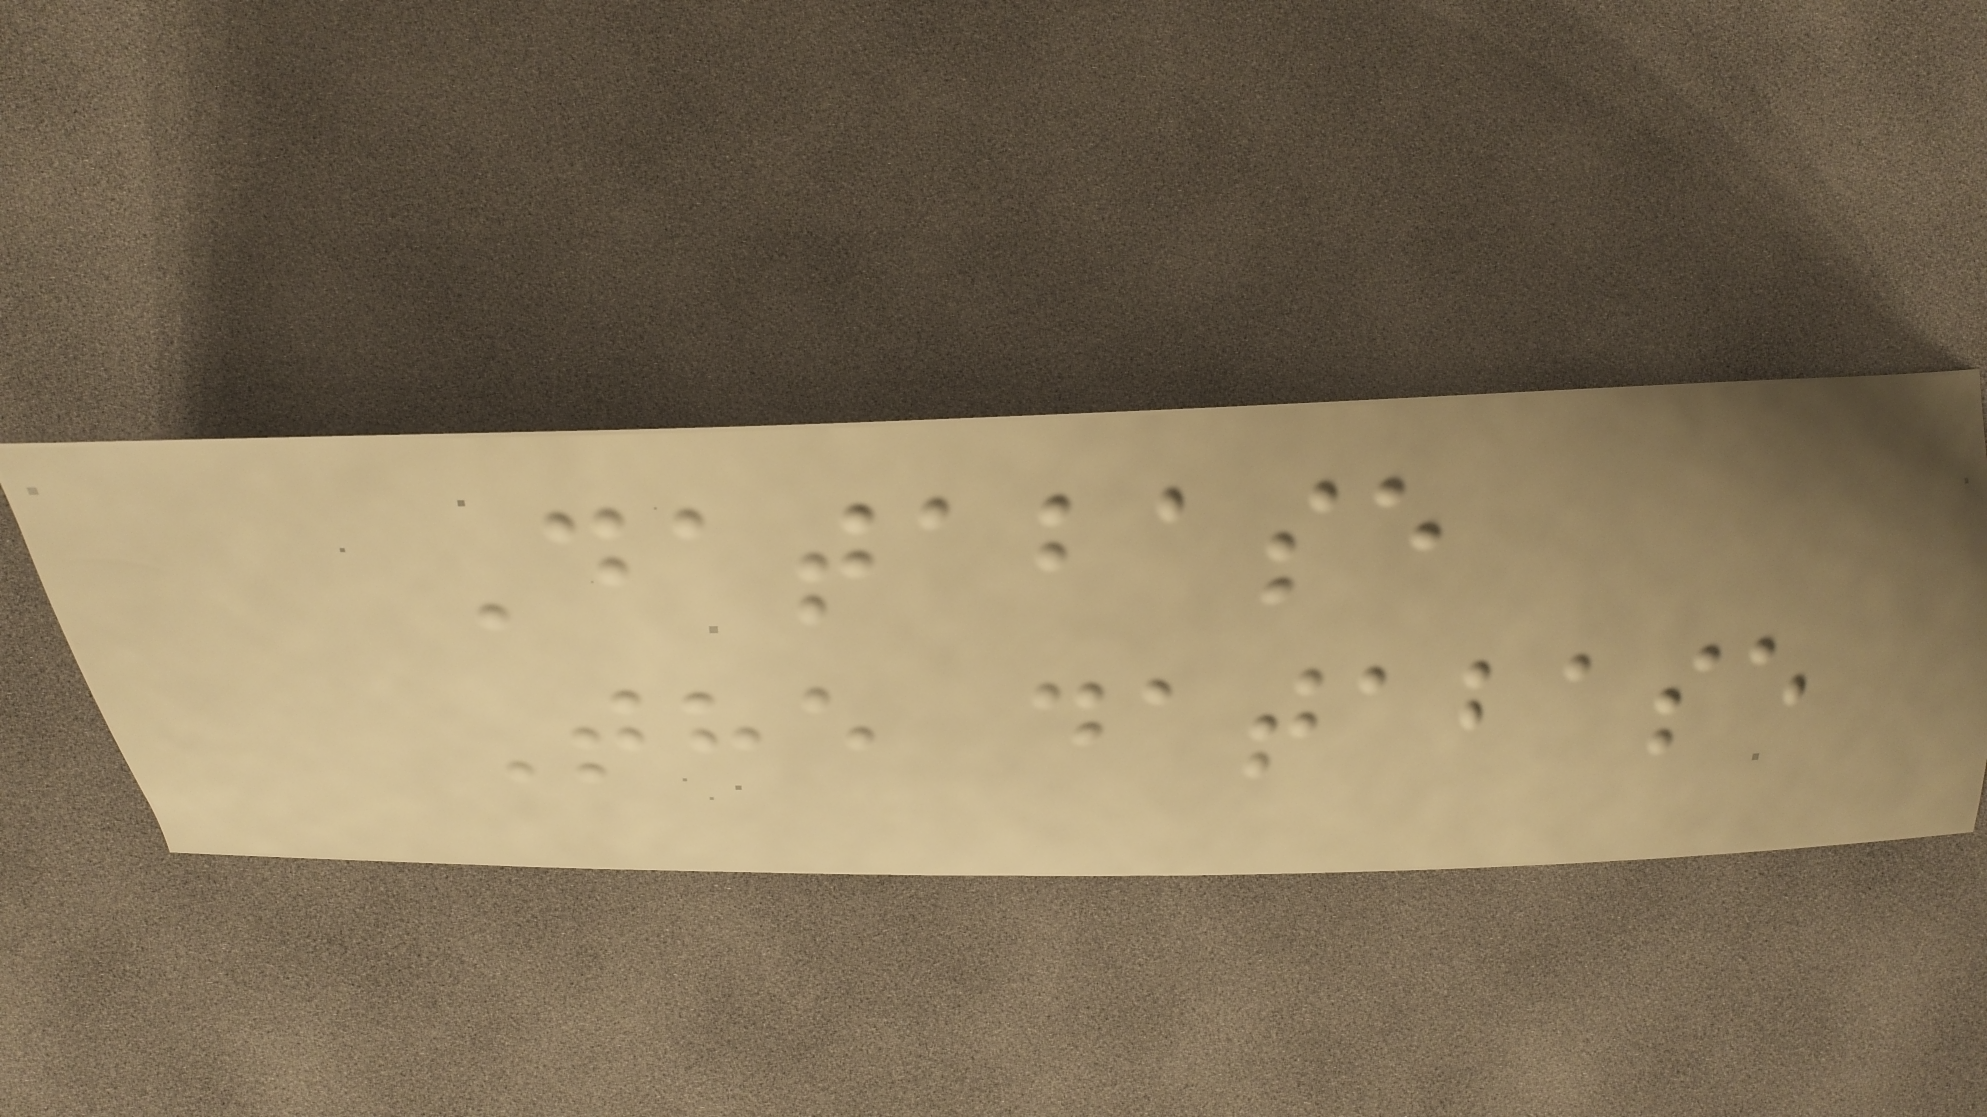Database
The database
